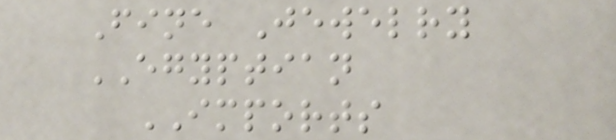Fine Jewelry
EGYPTIAN
IMPORTS
